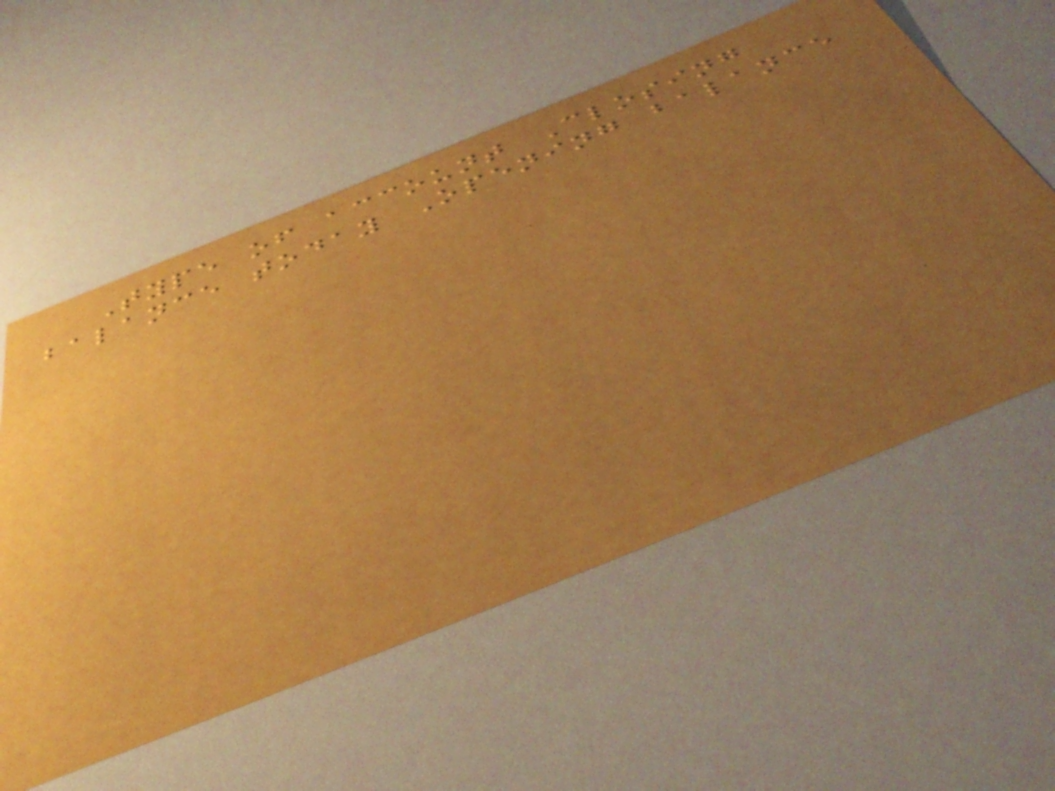Type of account Closing
balance today Opening balance
